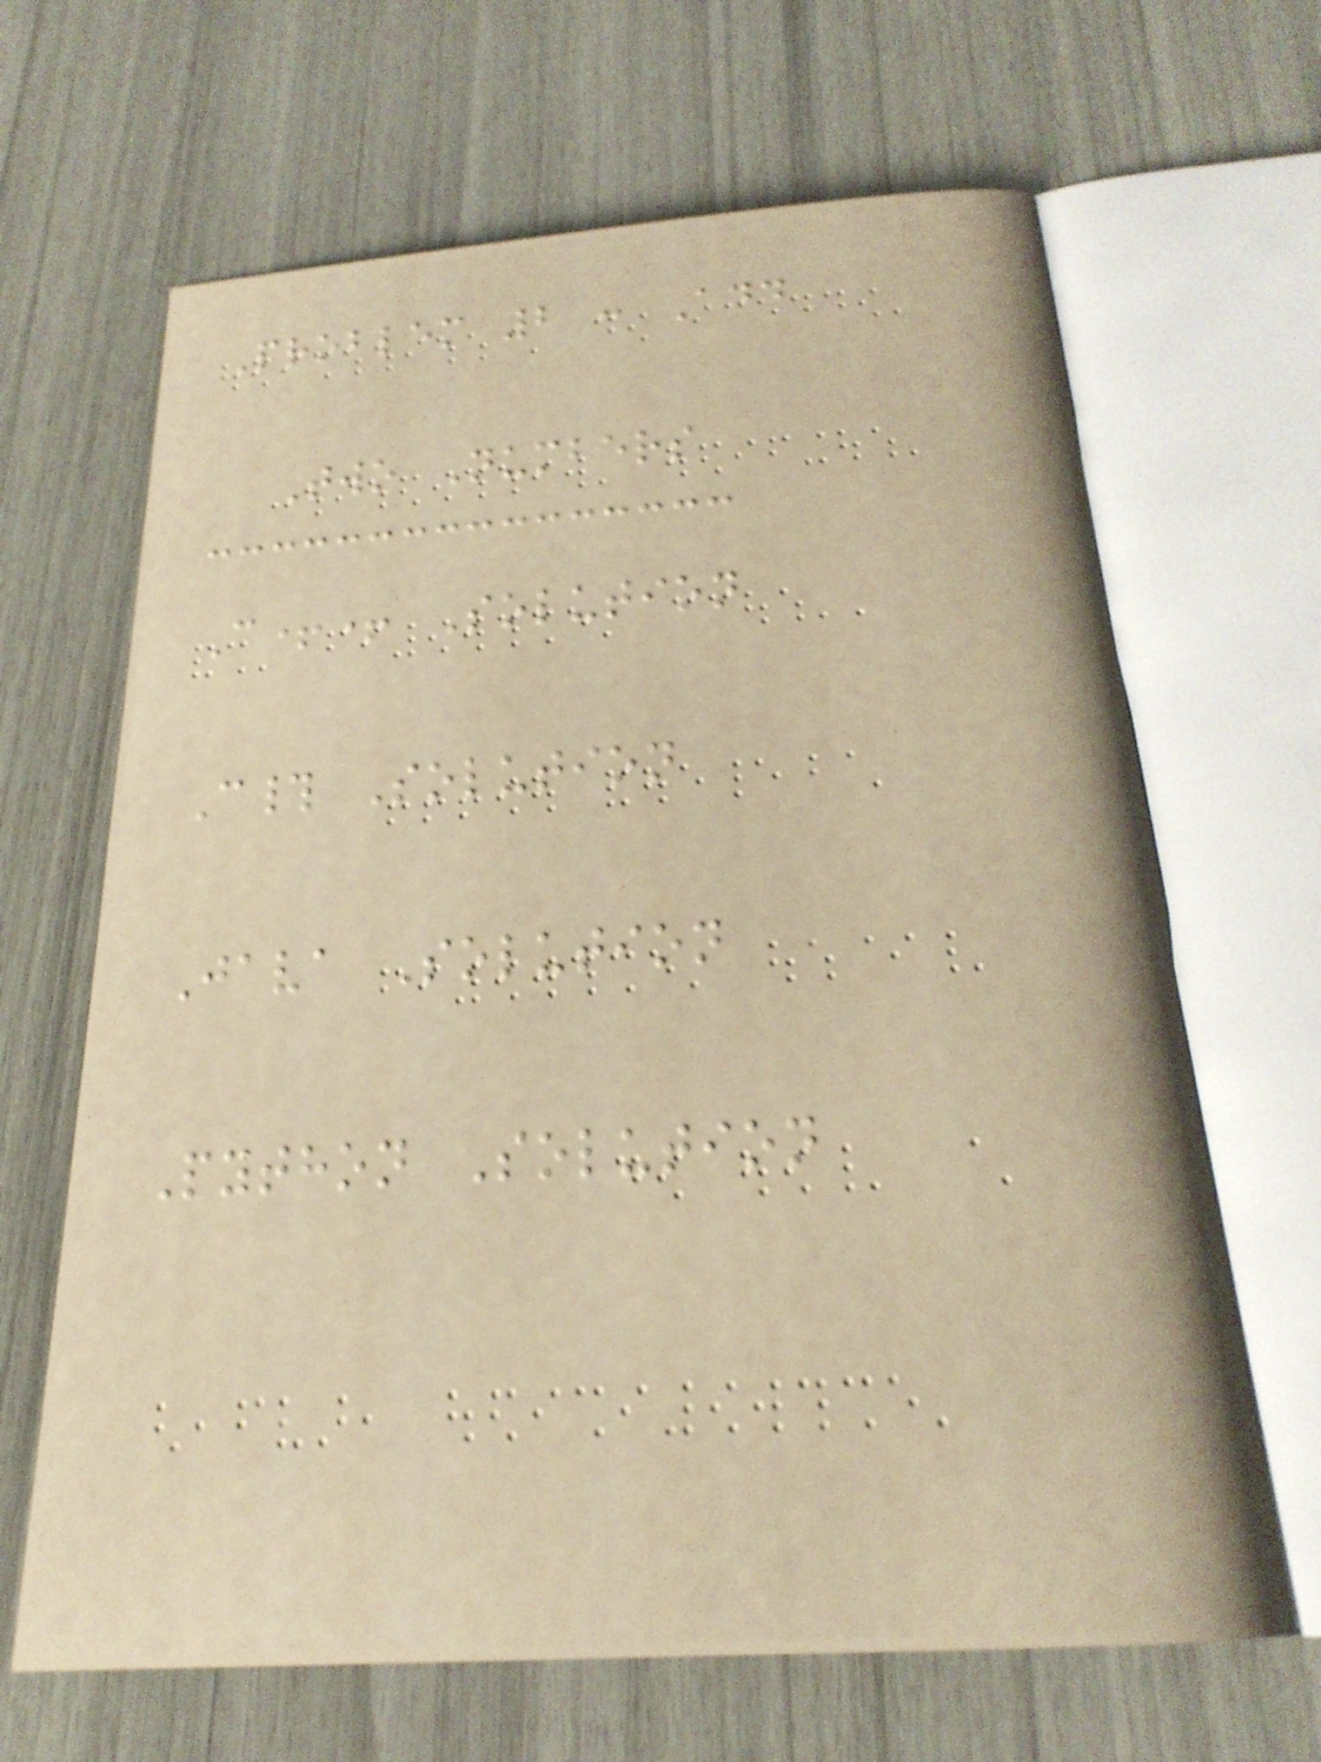Problem 2 : Add
Two Numbers
C++ Solution
C# Solution
Java Solution
Python Solution
